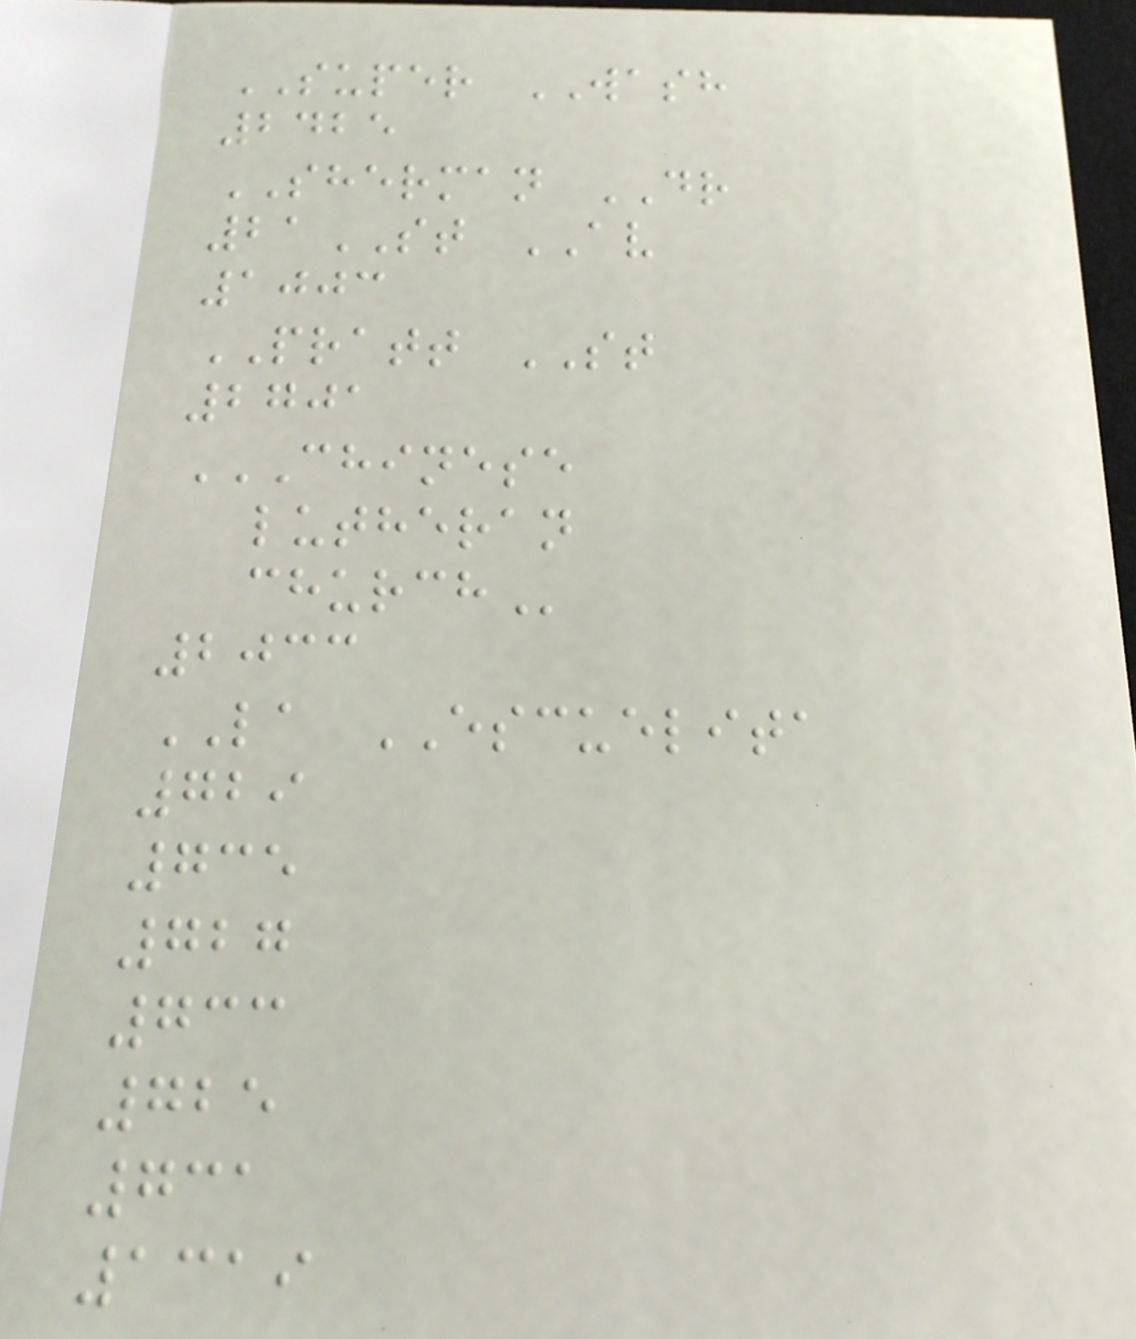SUPER WASH
2425
SHERMAN DR
21ST AV
1003
PRATT ST
2701
CHINESE
LUTHERAN
CHURCH
2033
LA ESCUELITA
729
735
727
733
725
731
1319
